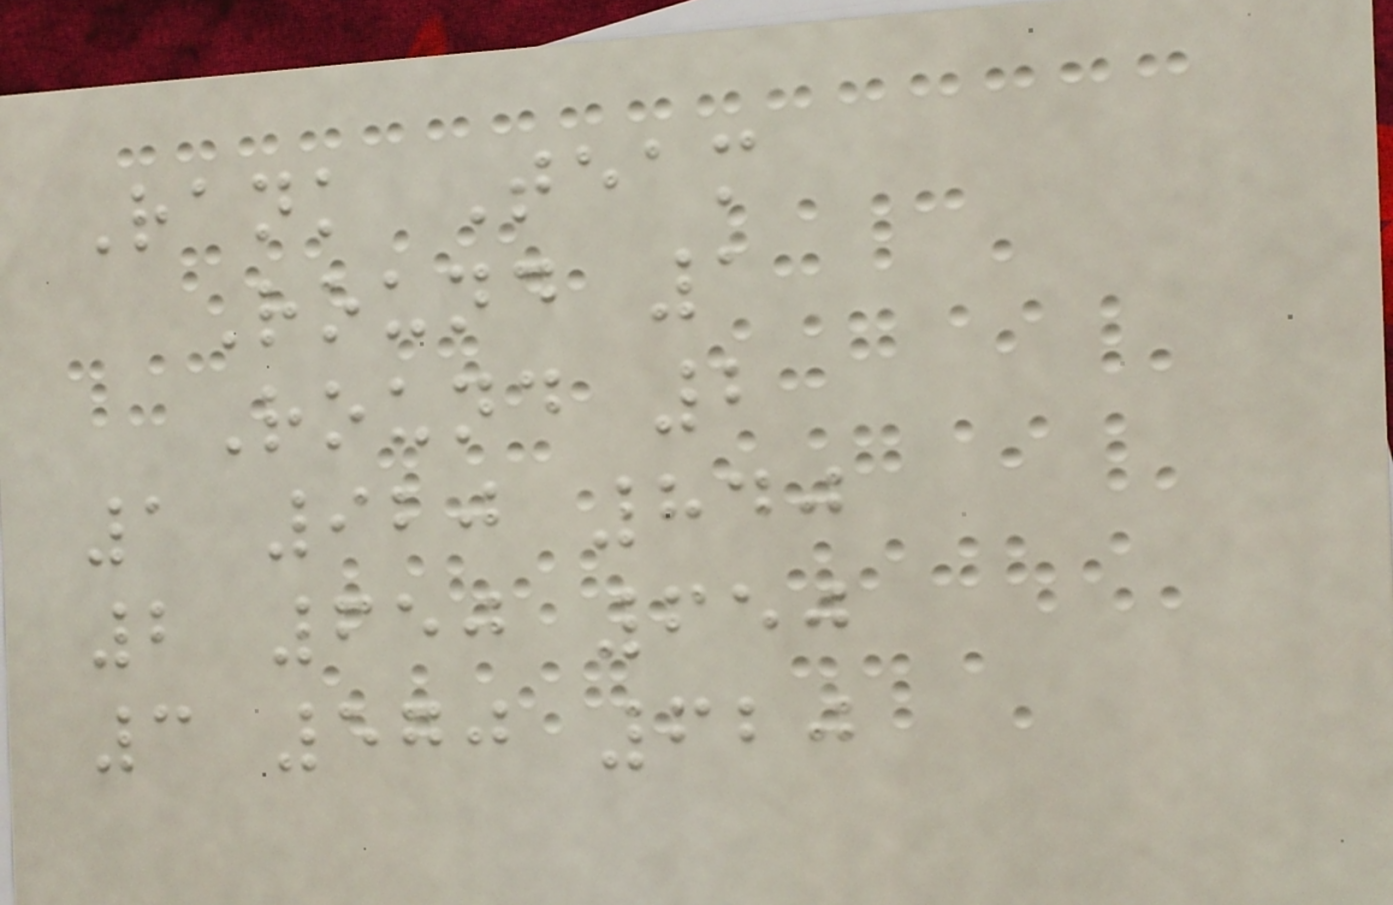Rank Team
Round 1
Round 2
1 920 840
2 650 650
3 570 620
